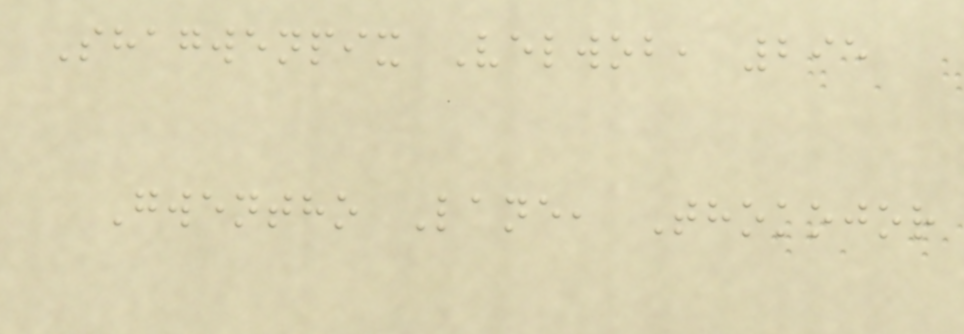Shagwenpix Velwob, 295
Gwentho Lane, Thokojor
